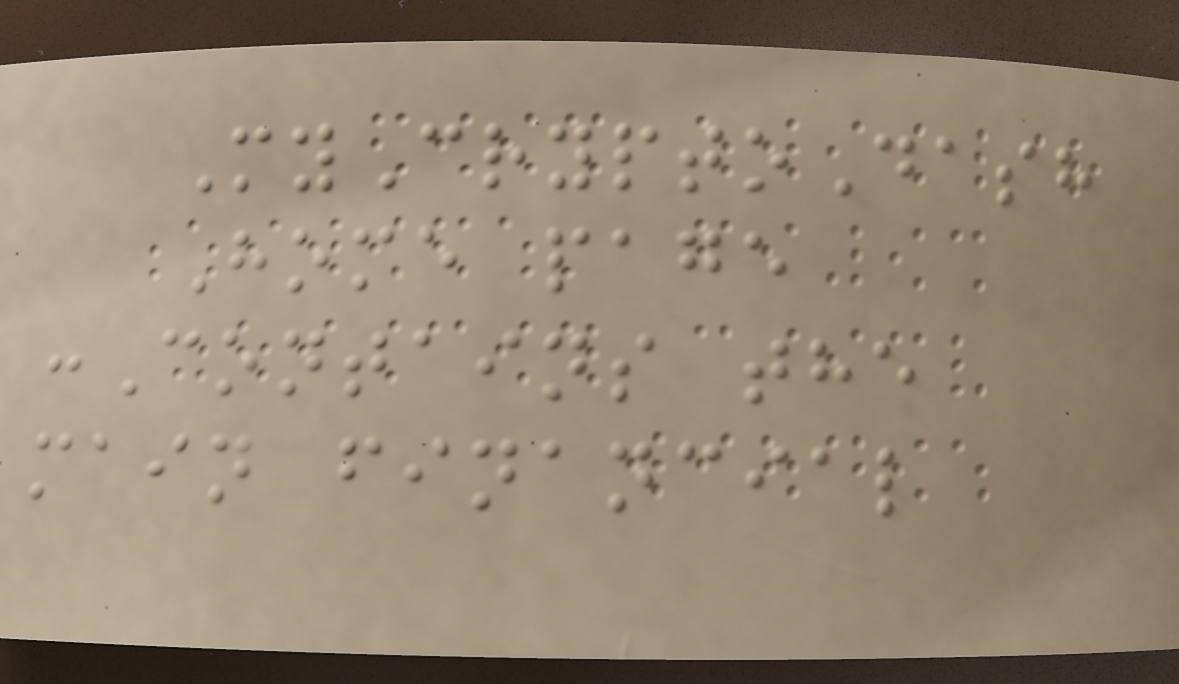MyCryptoDash
Home page
:Contains the
main financial
